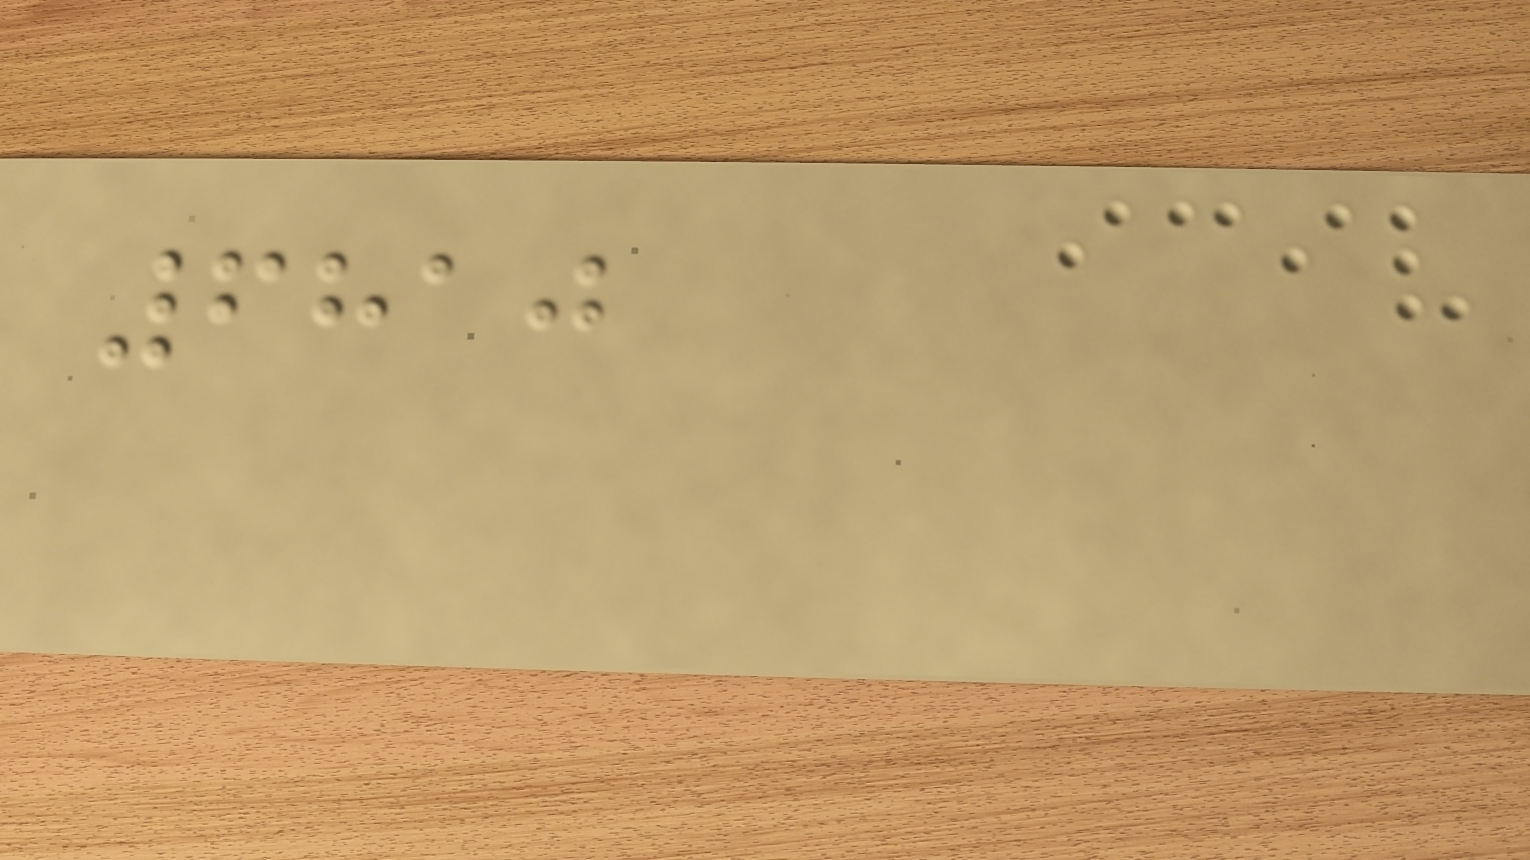6810
